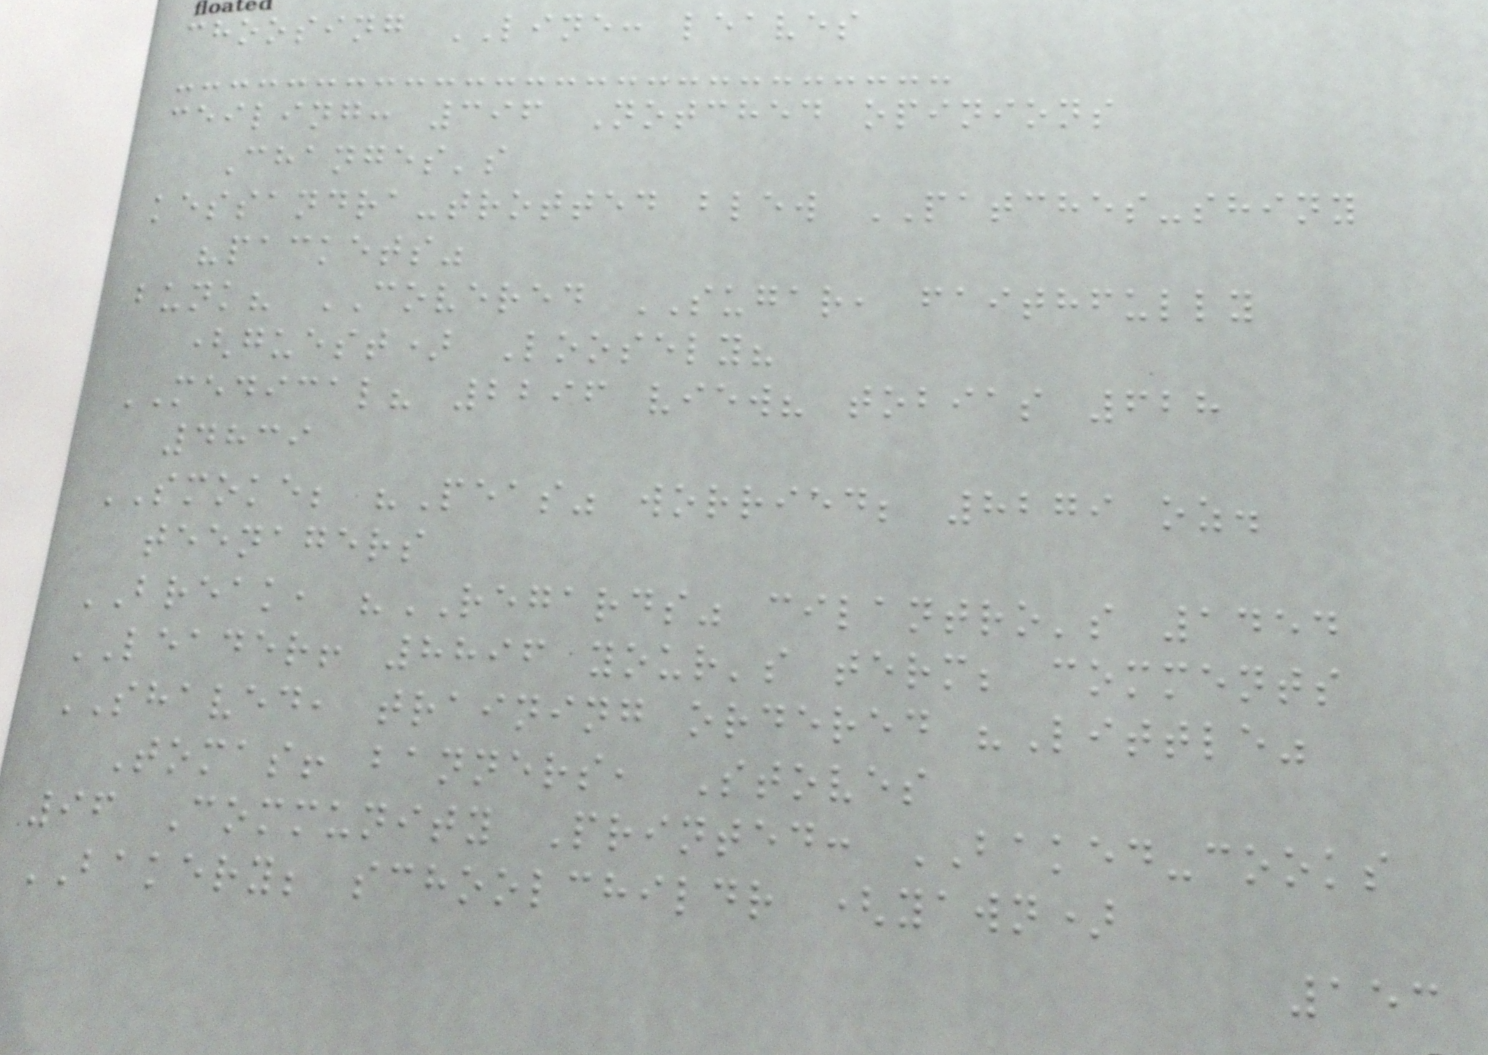choosing LINE: leaves
ceiling: 396 Notched opinions
Changes's
kessandra-trotted blew PATCHES-shiny
"packets"
bunk? COVERED SUGAR, faithfully
(guest) Loosely?
MEDICAL? 2296 view? tobias 628
4839
SMOKE; "Peas" worried; 8279 oz.
teenagers
BREAK, "REGARDS" cilantro's 1454
LEADER! 8896 your's term; comments
SHAVED, training ordered "Little"
Tomas! banners, Stoves
96 Community Printed: BAKED-cooks
BAKERY; schoolchildr (yawn)
153
